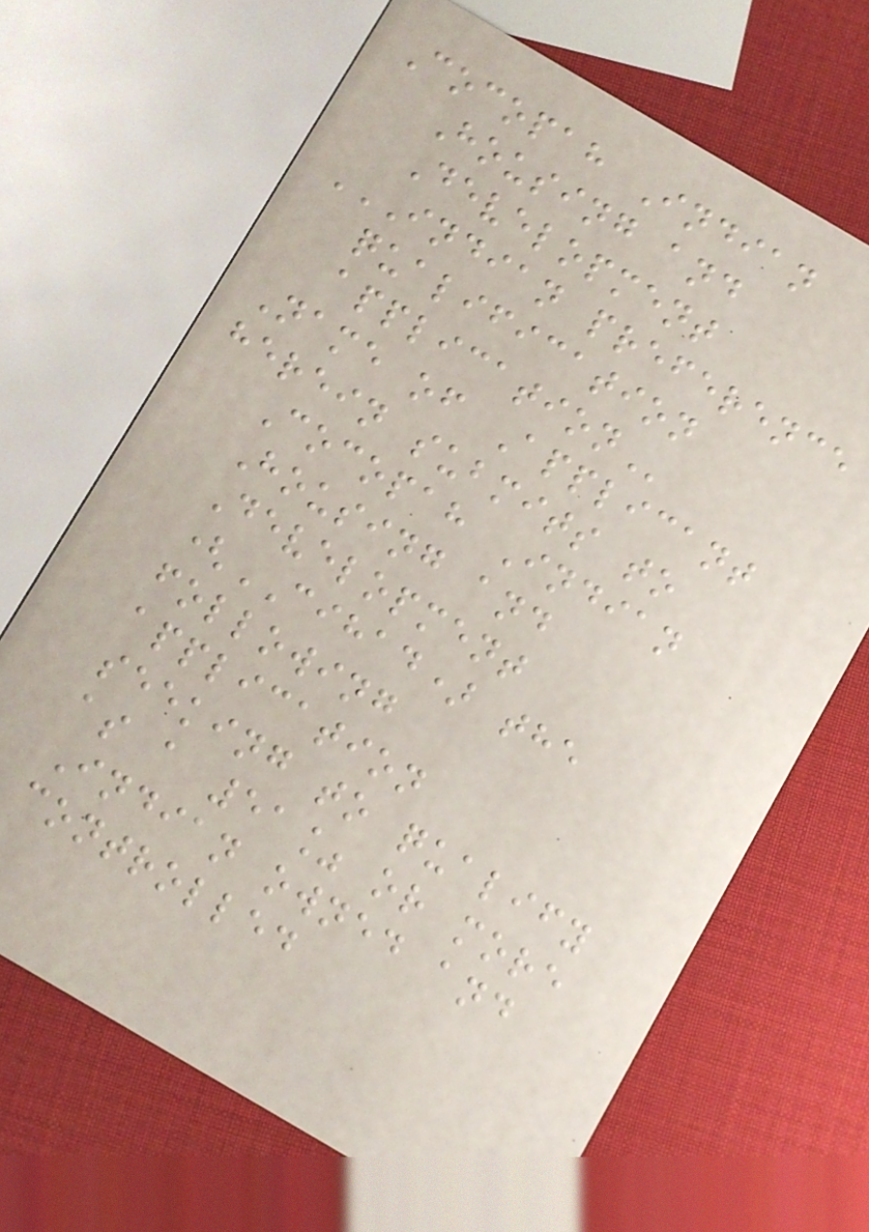Cocopah Indian
Housing and
Development
INDIAN PREFERENCE
QUALIFICATION
APPLICATION
Name of Applicant
herein submits to
Cocopah Indian
Housing and
Development
(CIHAD) the
following
application
seeking to qualify
as a 51% or more
Indian owned and
controlled
